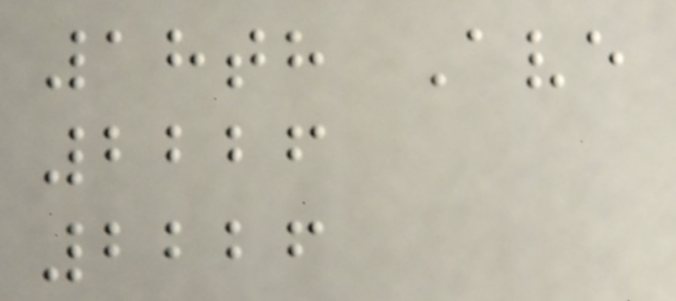18th Ave
2226
2226
